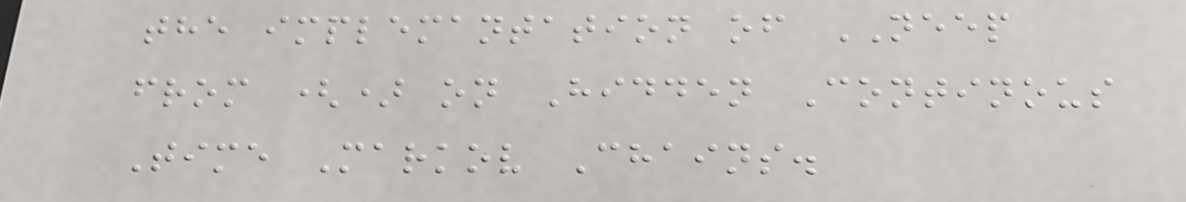the implemantation of NEEP
from () on Hidden Continous
Time Markov Chains.
